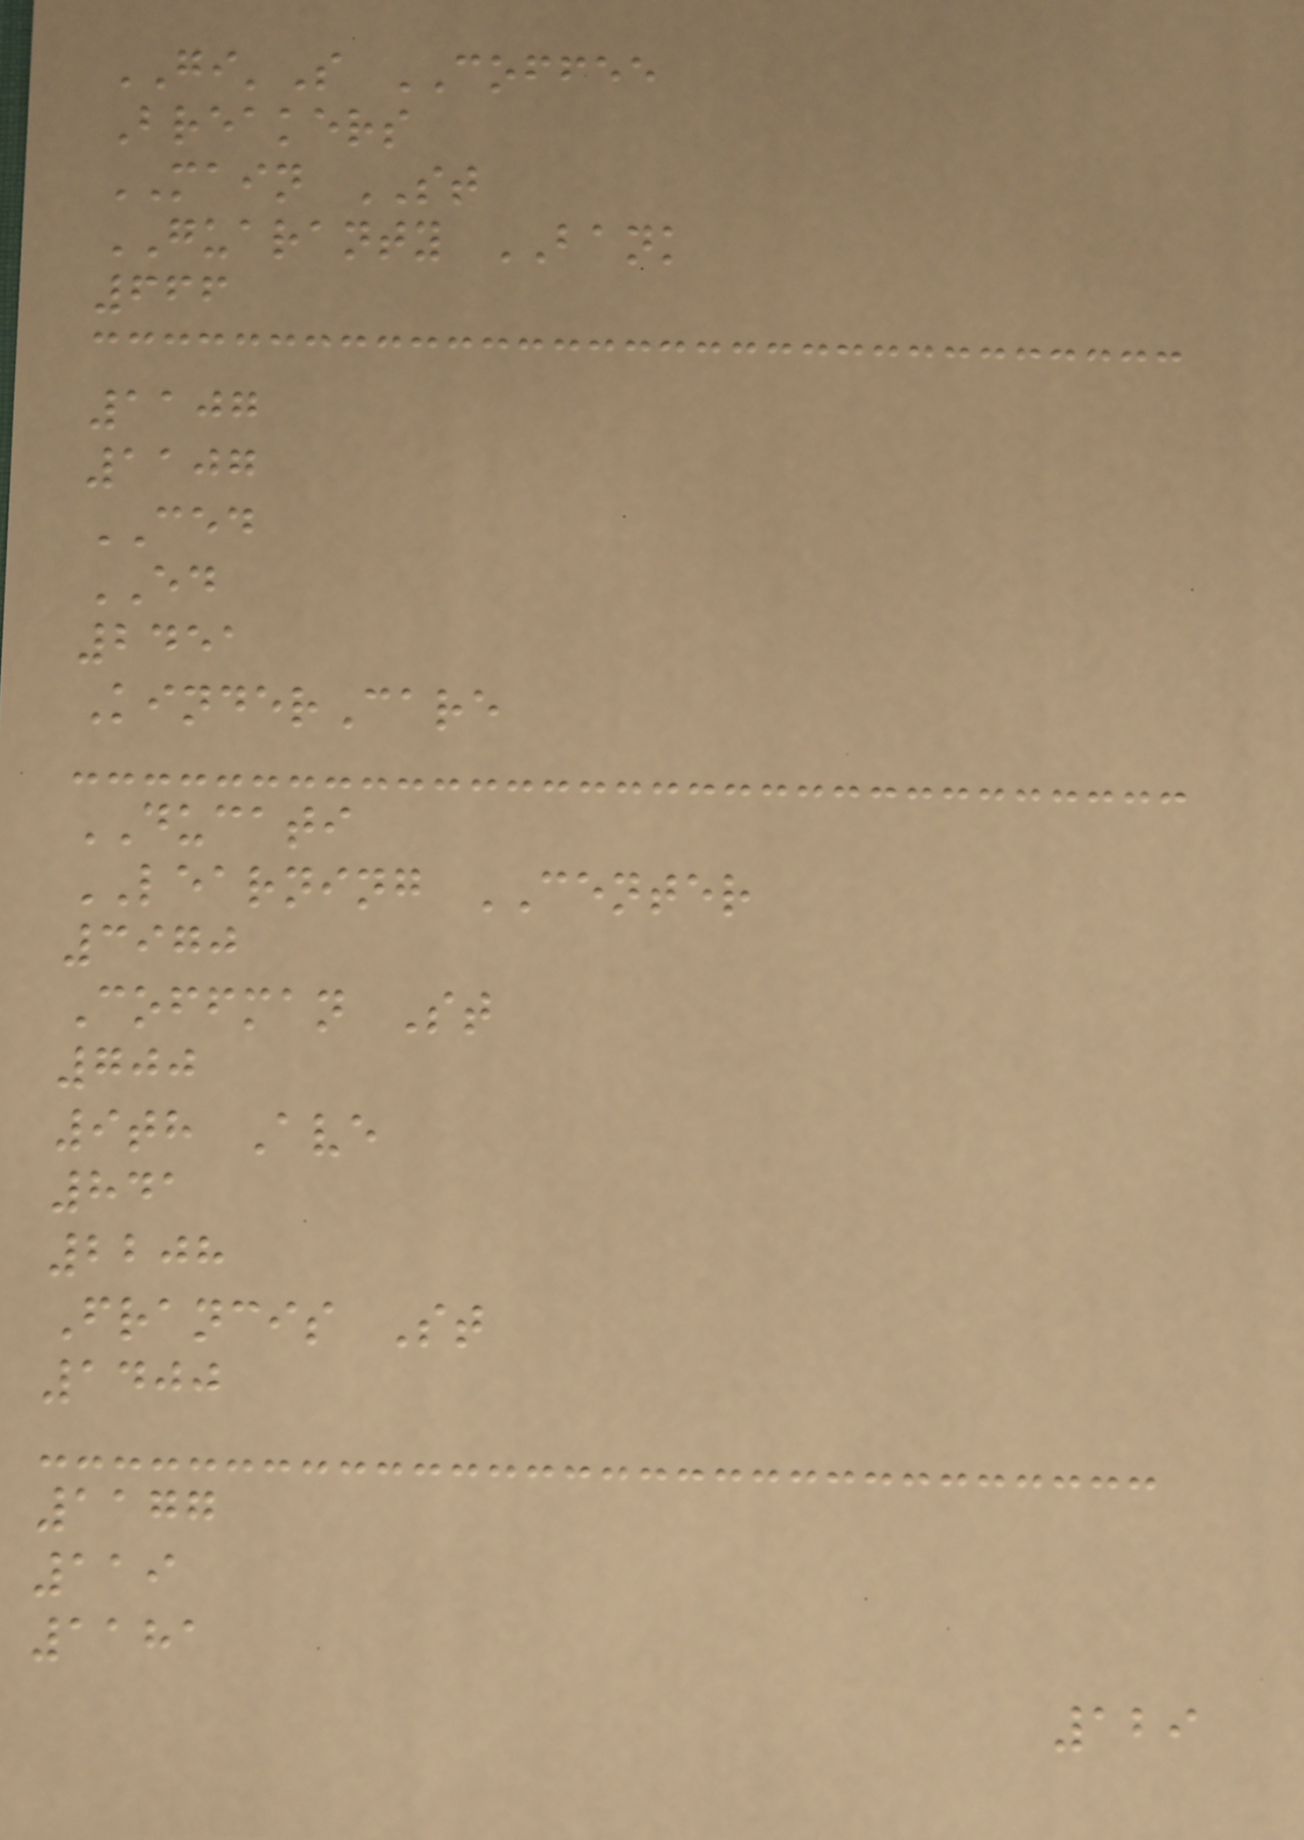GI'S COFFEE
Breakers
MAIN ST
GUARANTY BANK
666
1107
1107
CED
ED
2451
KinderCare
DUCATI
LEARNING CENTER
3970
Coffman St
700
9th Ave
841
2208
Francis St
1400
1177
119
1181
129
